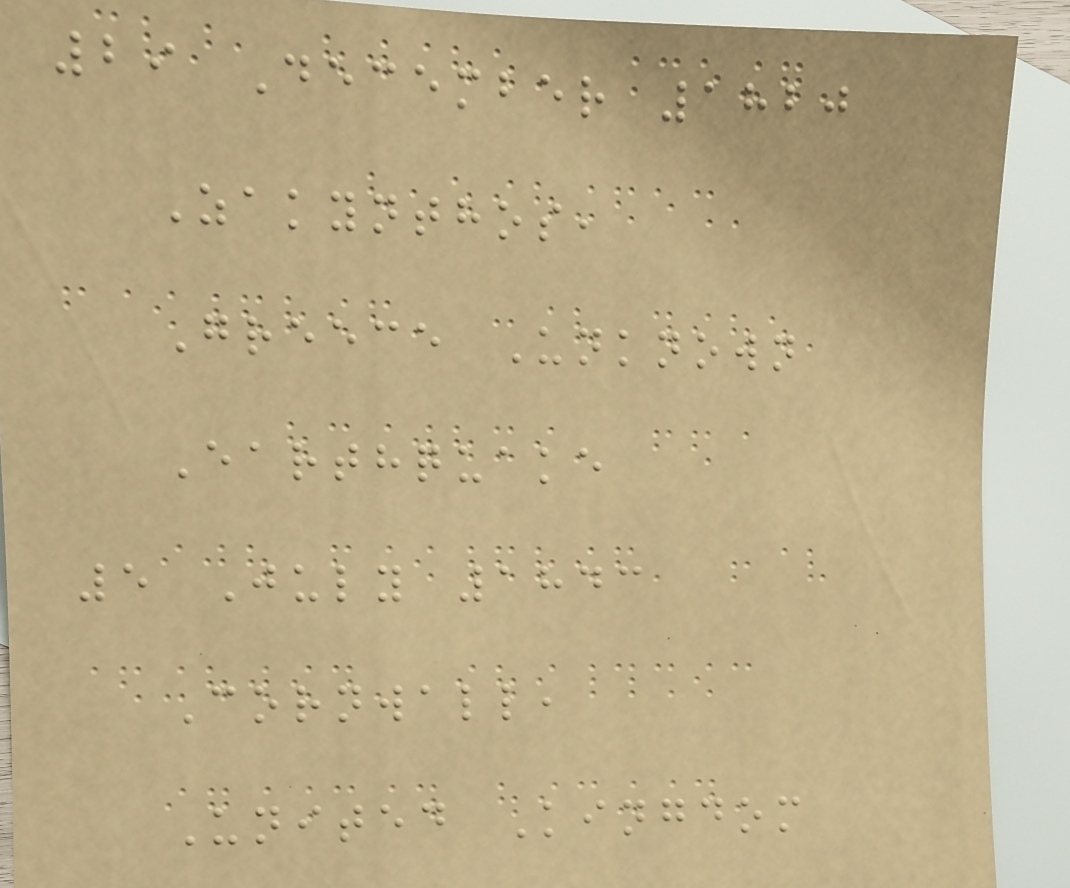29 December 1820
Zakynthos,
Greece Unknown
Earthquake
5 July 1843
Cornwall,
United Kingdom
